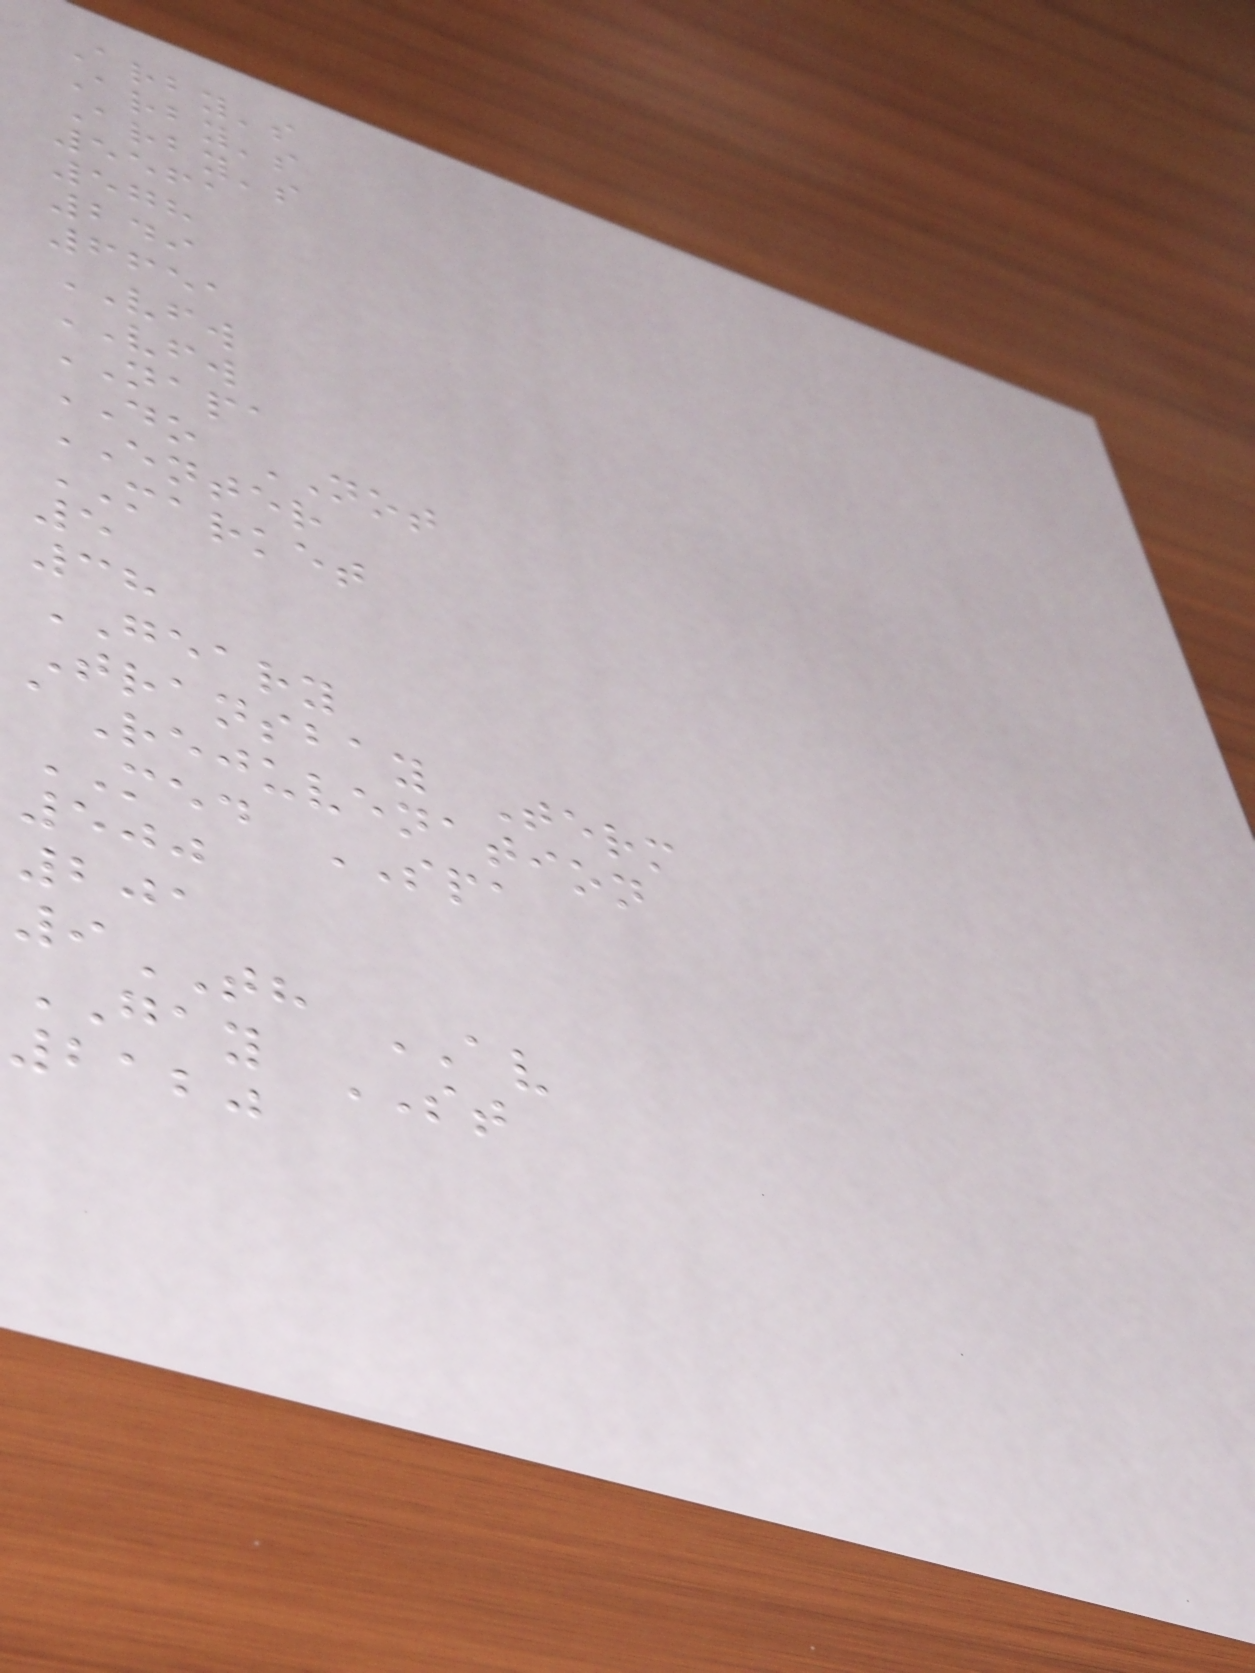Arby's
Arby's
Arby's
5561
578
249
6651
VFW
VFW
NAPA
DO NOT
ENTER
MARKET
5
38
GEARY
Transbay Term
aRejuvenation
MED SPA
500
201
9TH AV
GAY ST
2120
